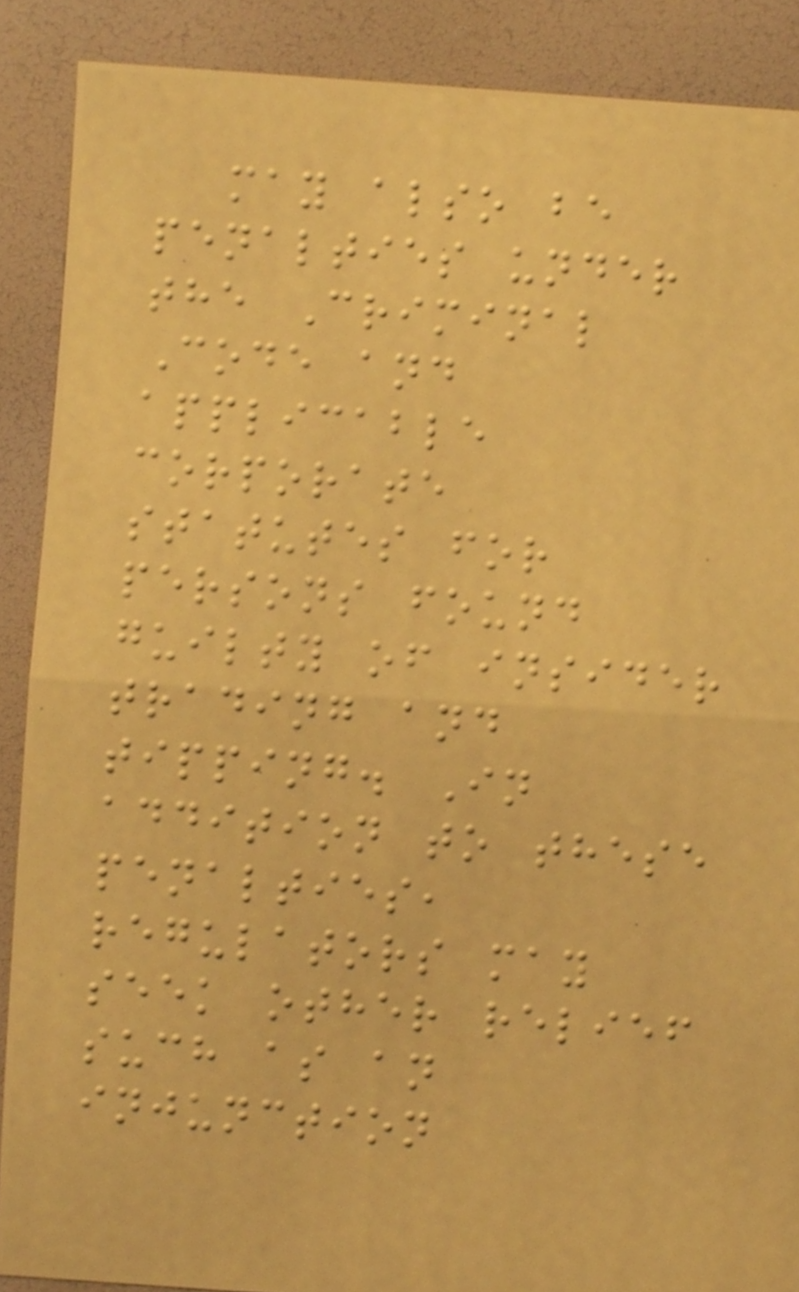may also be
penalties under
the Criminal
Code and
applicable
corporate
statutes for
persons found
guilty of insider
trading and
tipping. In
addition to these
penalties,
regulators may
seek other relief
such as an
injunction
